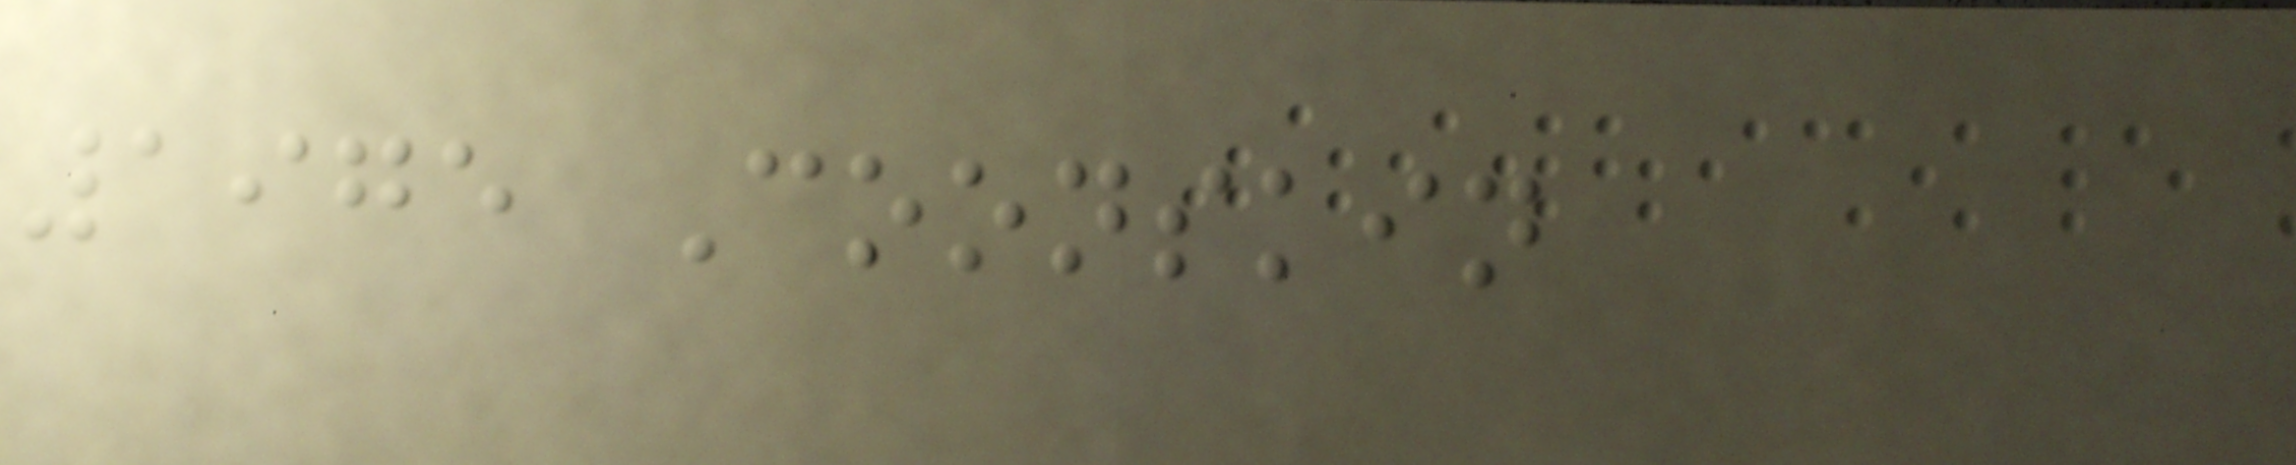1975 Coonskin
